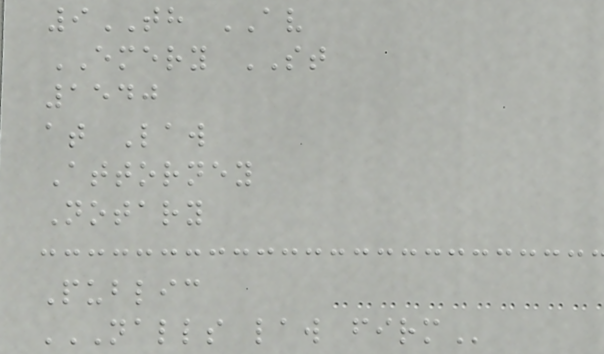9TH AV
EMERY ST
1540
at Law
Attorney
Notary
Public
NALLS LAW FIRM
